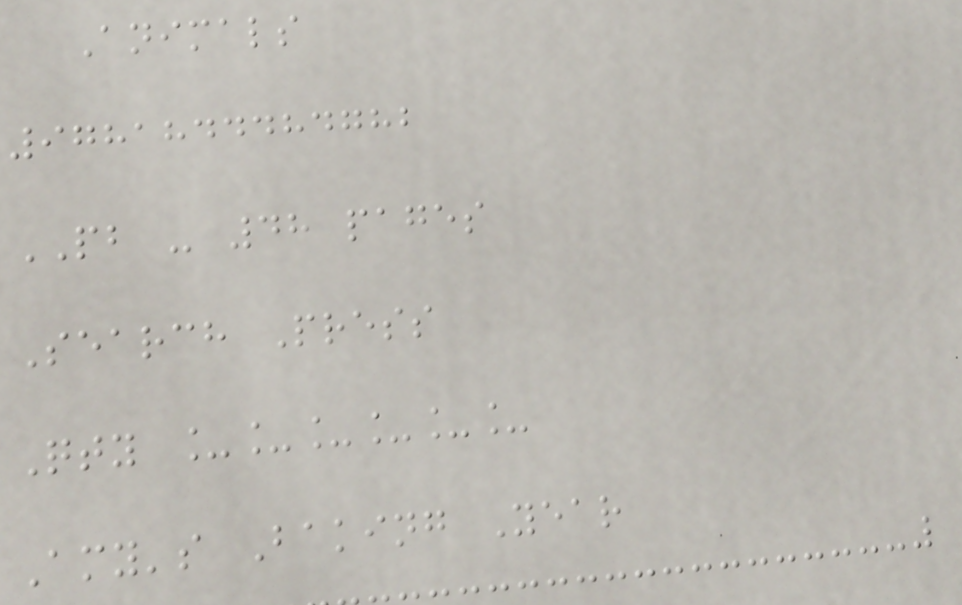Animals
9781844484782
PB - 48 pages
Search Press
Qty ______
Amy's Baking Year
